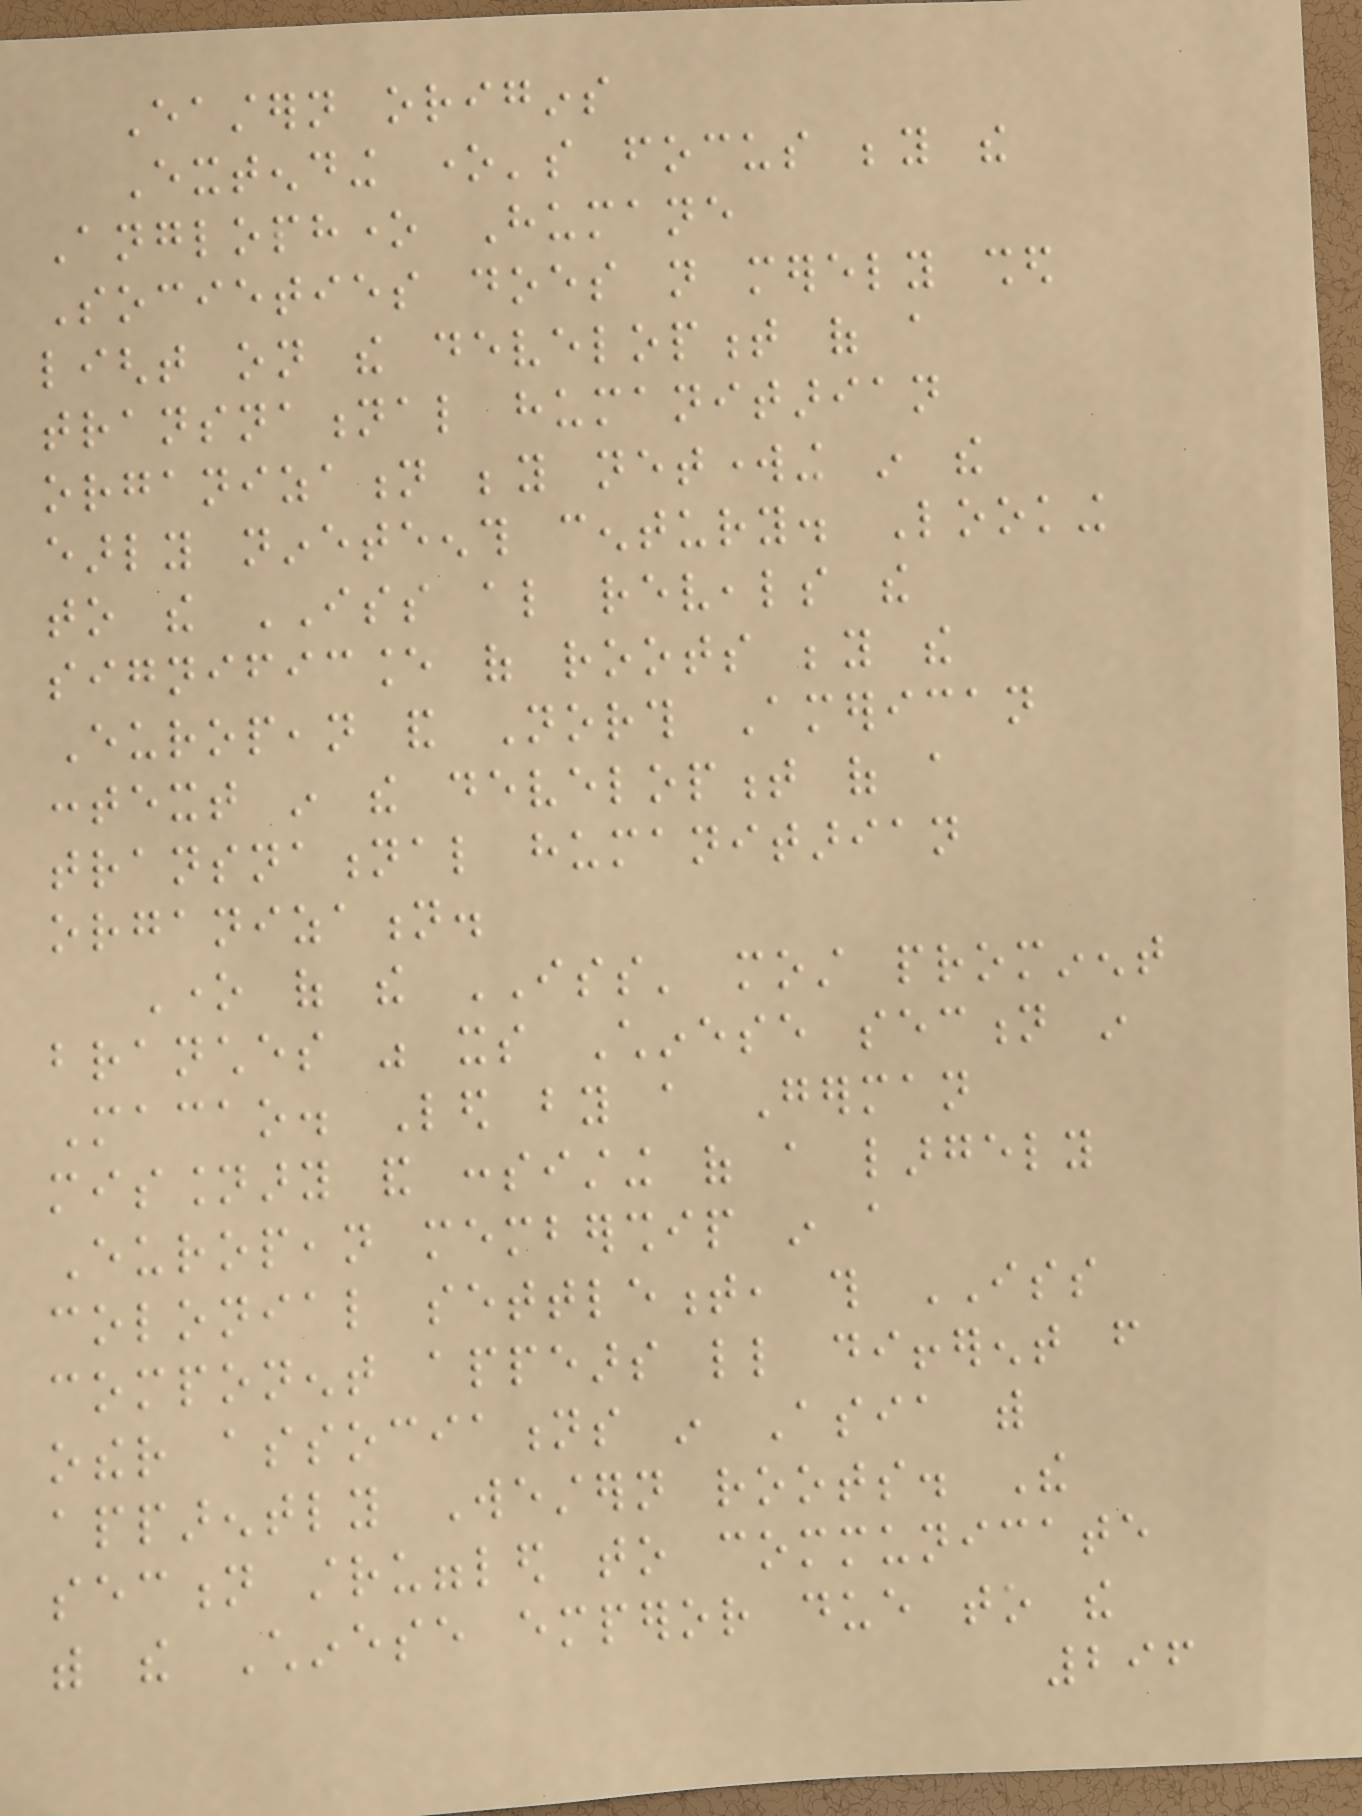Eastern origins
Extending one's focus beyond the
Anglophone Humane
Societies does not merely shed
light on the development of a
transnational humanitarian
organization beyond networking in the
early nineteenth century. Looking
to the ISS also reveals the
significance of roots beyond the
European and North American
context in the development of a
transnational humanitarian
organization.
One of the ISS' most prominent
branches was its Chinese section in
Macao. Led by a German
missionary and consisting of a largely
European membership in a
colonial settlement, this ISS
component appears little different from
other associations in Asia with
apparently Western roots. The
section struggled to communicate
with the Chinese emperor due to the
296
